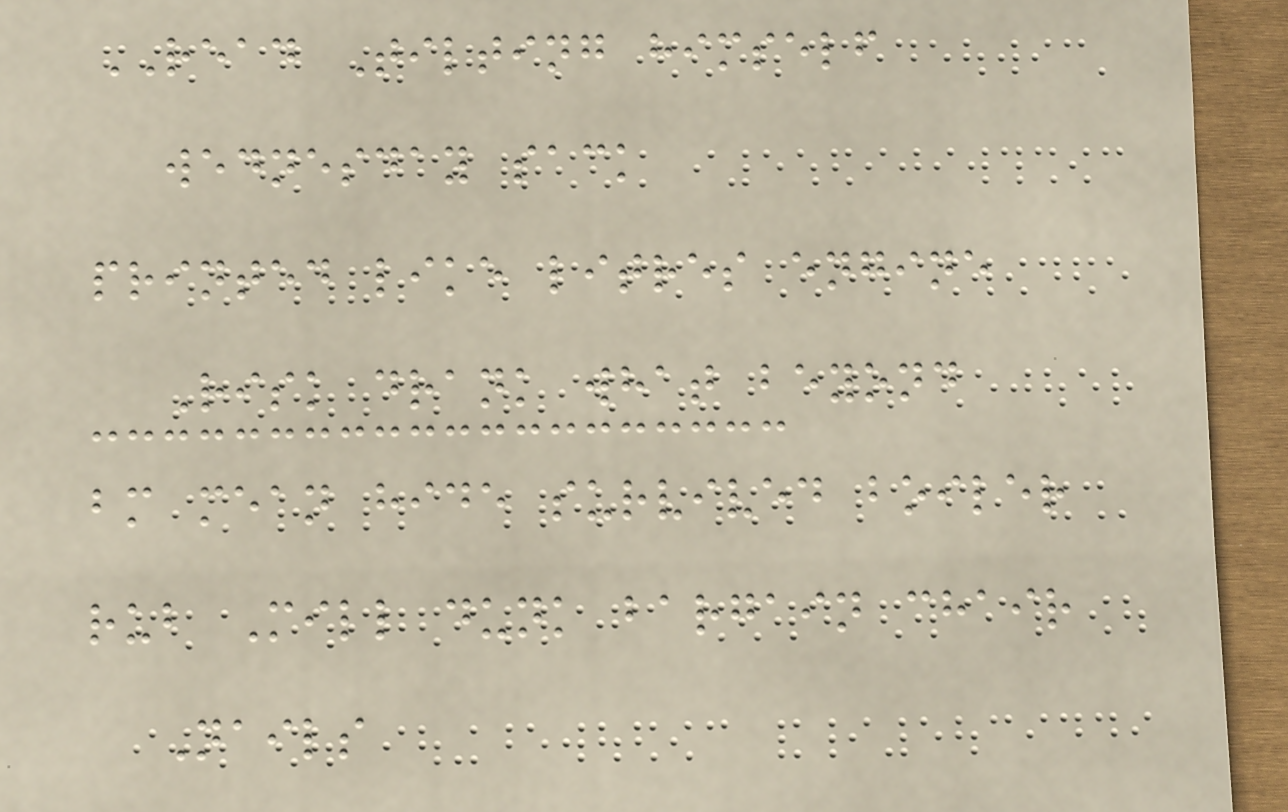READ Tilting himself
wednesday sack
printed like litres engine
Risk drank what beyond
bm mean hide survived boiler
rub Mill dunk bargain chair
Nails
